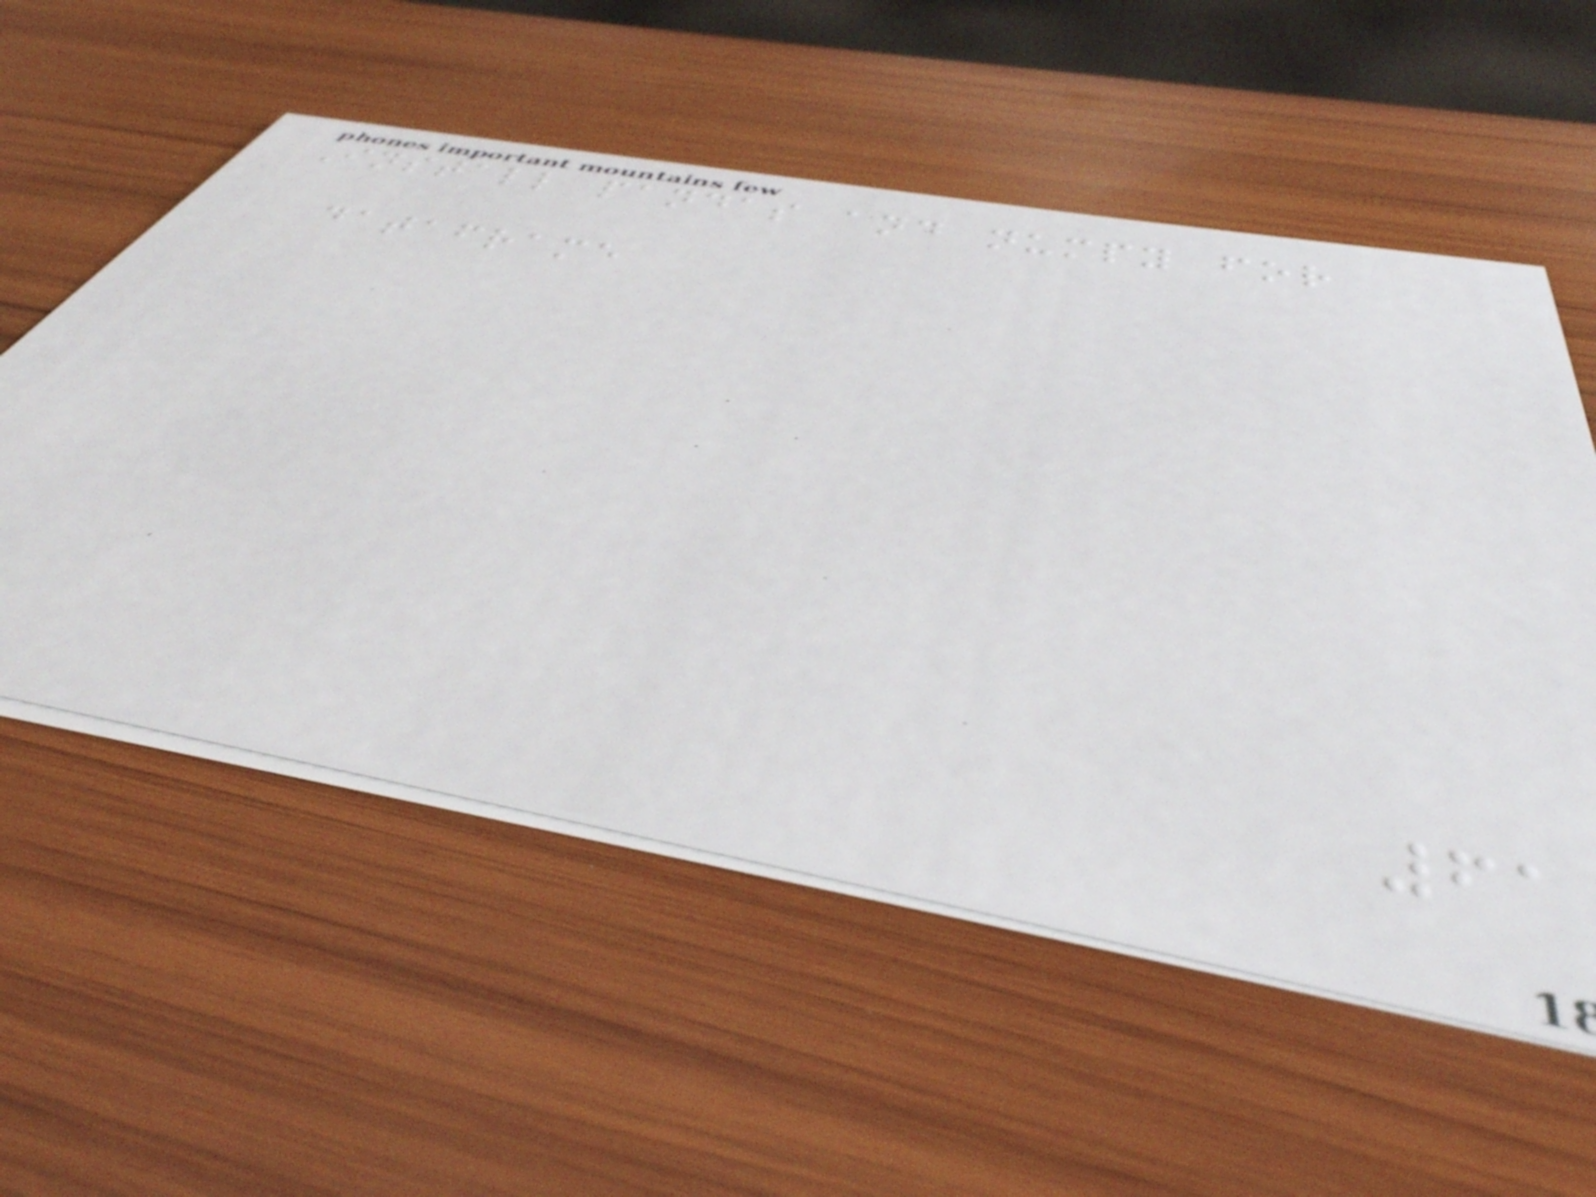Install pandas and numpy for
dataframe
61
